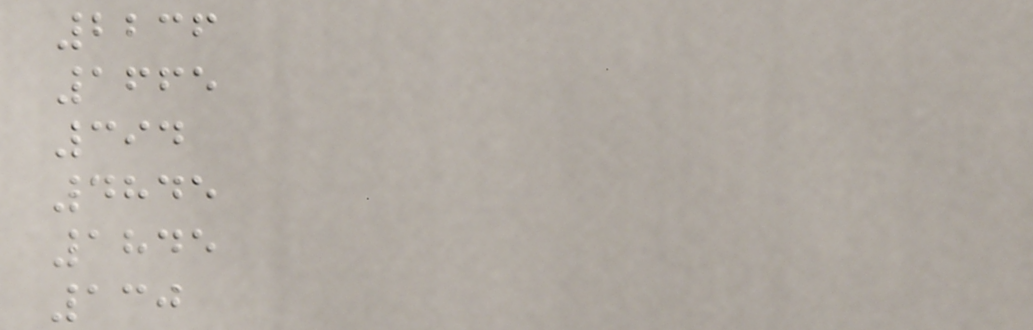2236
1665
394
4845
1845
130
